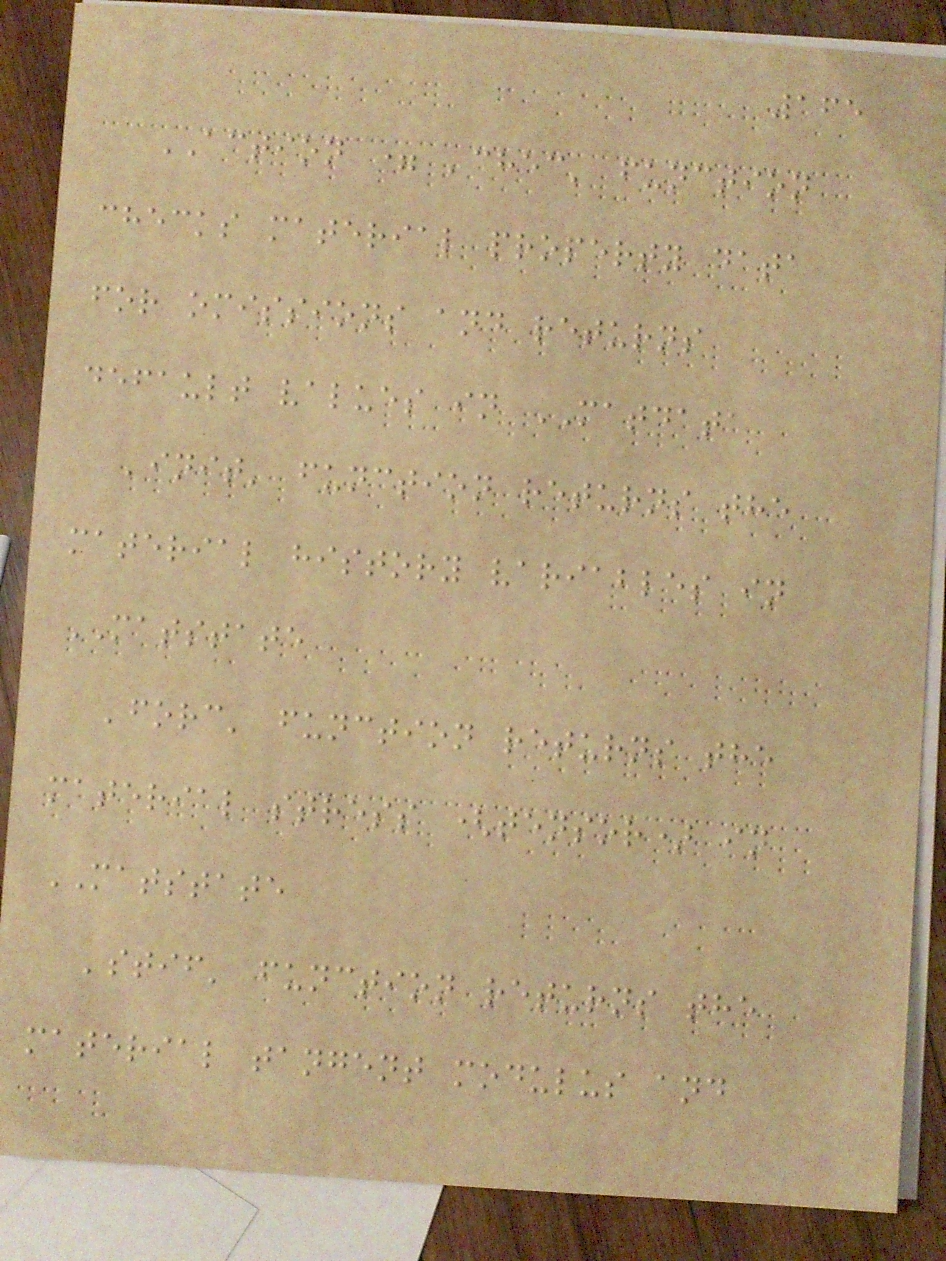165
ACTION = 'chec' function
checks material property data
for omissions and returns
default values in MATDATA
'init' function returns the
material history variables in
MATSTATE
'forc' function returns the
material stress (tensor) in
MATSTATE
'stif' function returns the
material tangent modulus and
